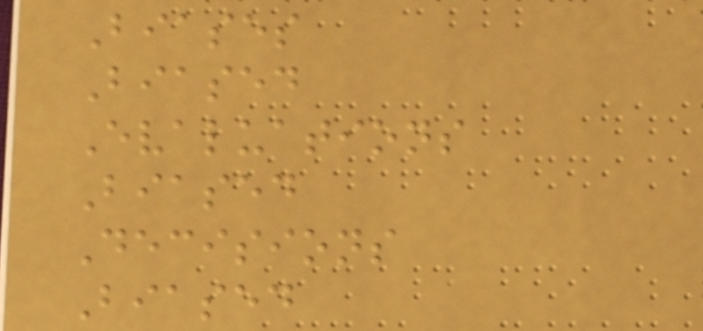Biases
Biased
Evaluations
Biased
Decisions
Biased
